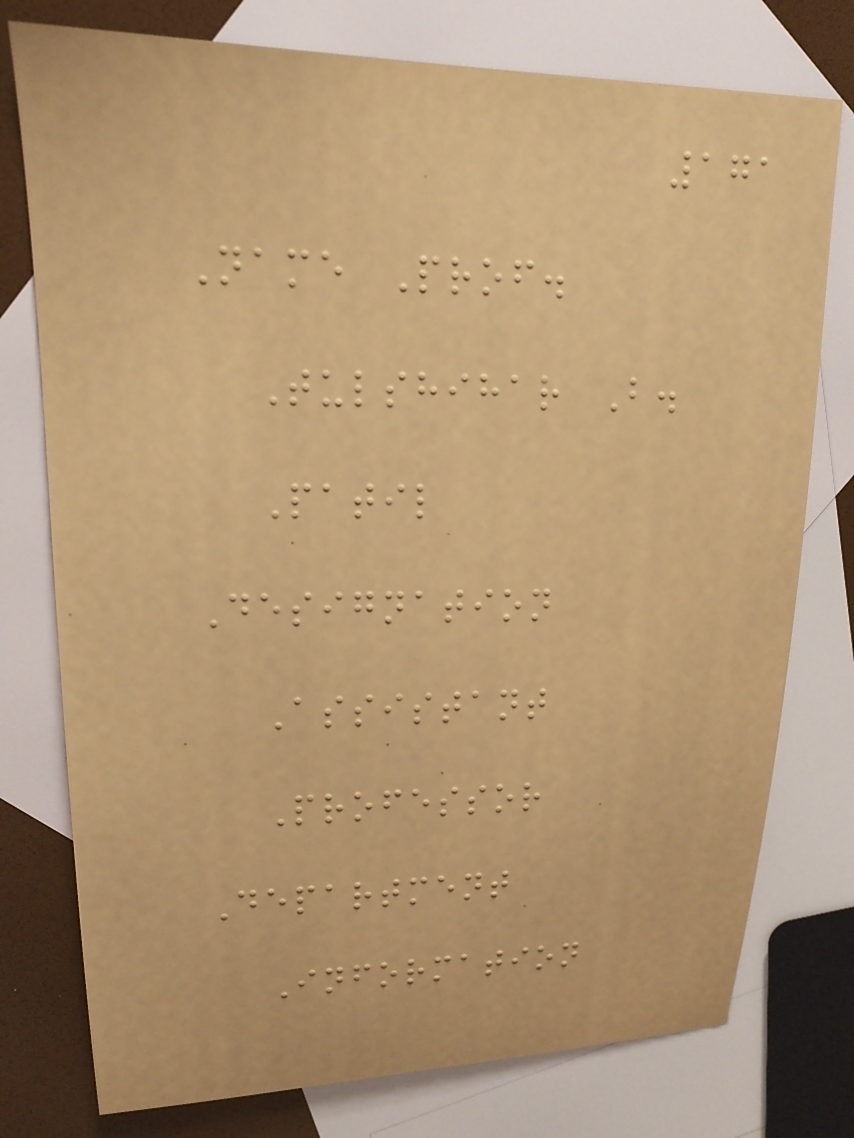171
Name Prof.
Tulshihar B.
Patil
Designation
Assistant
Professor
Department
Information
